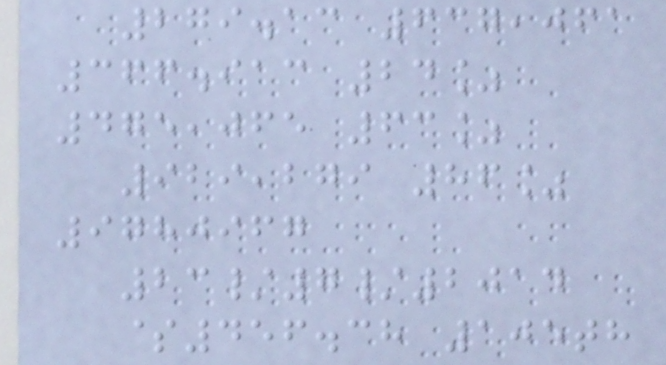279.13 637,061
366.913 24%
475,065 63%
929,279 86%
9780967
23/7/2014
$456.38 105th
